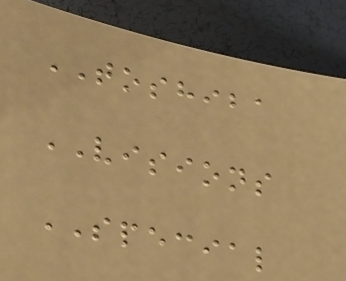TOSHIBA
VISIONS
SPECIAL
